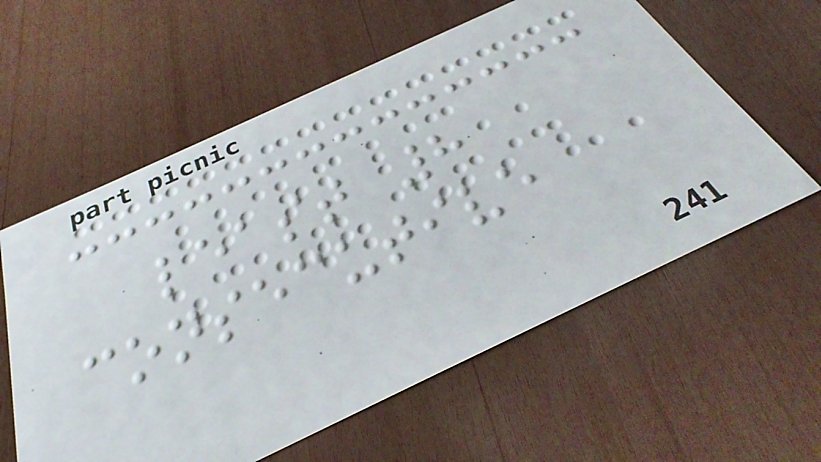least 8
consecutive
